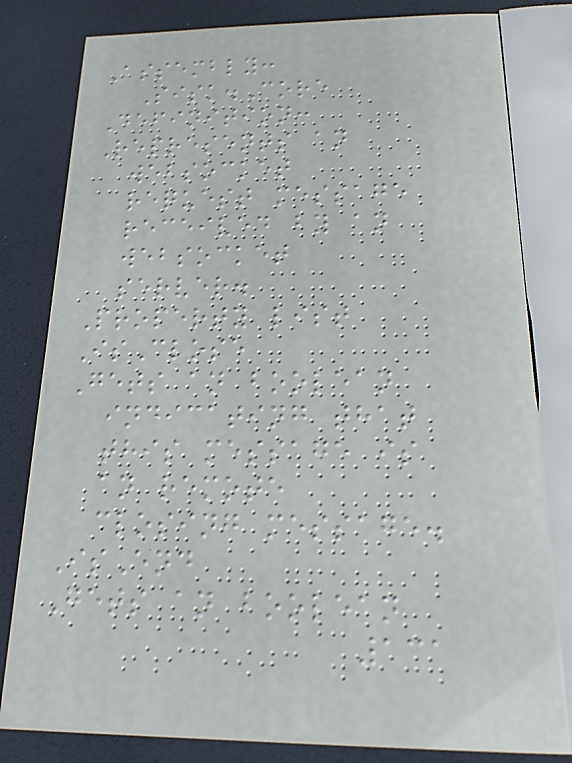Assembly:
Sisk.Core
Definition:
Represents an
websocket
request message
received by an
websocket
server.
Property list
IsClose
Gets an boolean
indicating that
this message is
an remote
closing message.
IsEnd
Gets an boolean
131
